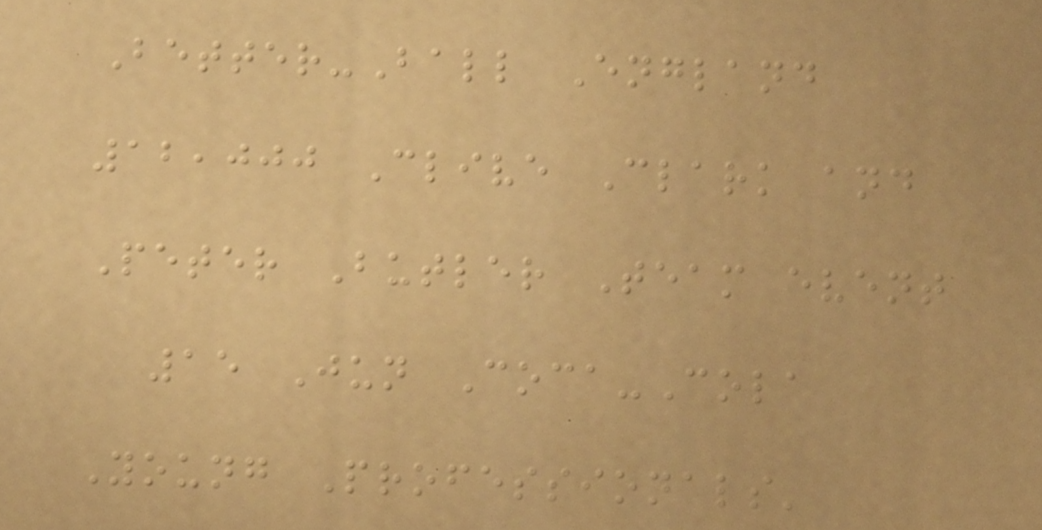Better-Ball England
12,000 Clive Clark and
Peter Butler Team event
15 Jun Coca-Cola
Young Professionals'
